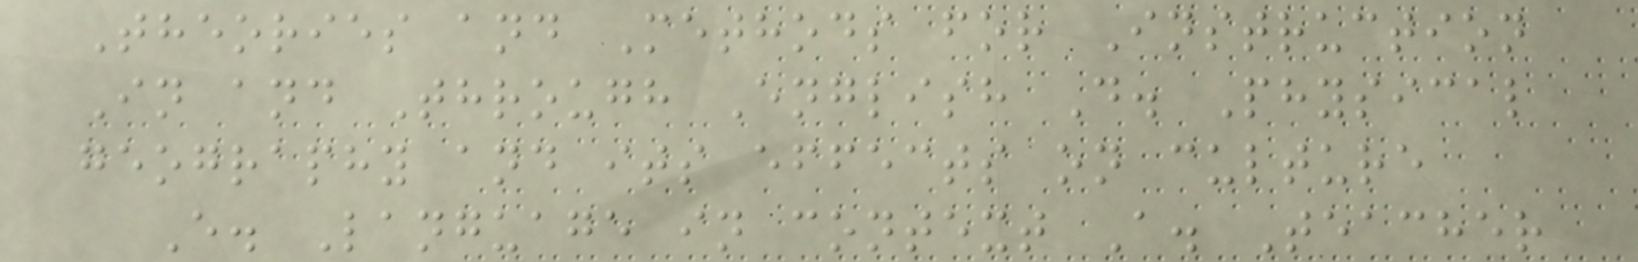Theories and Methods for Instruction
In and Through English D. Physical
geography and its effects on culture
E. Language in context A. Teacher
